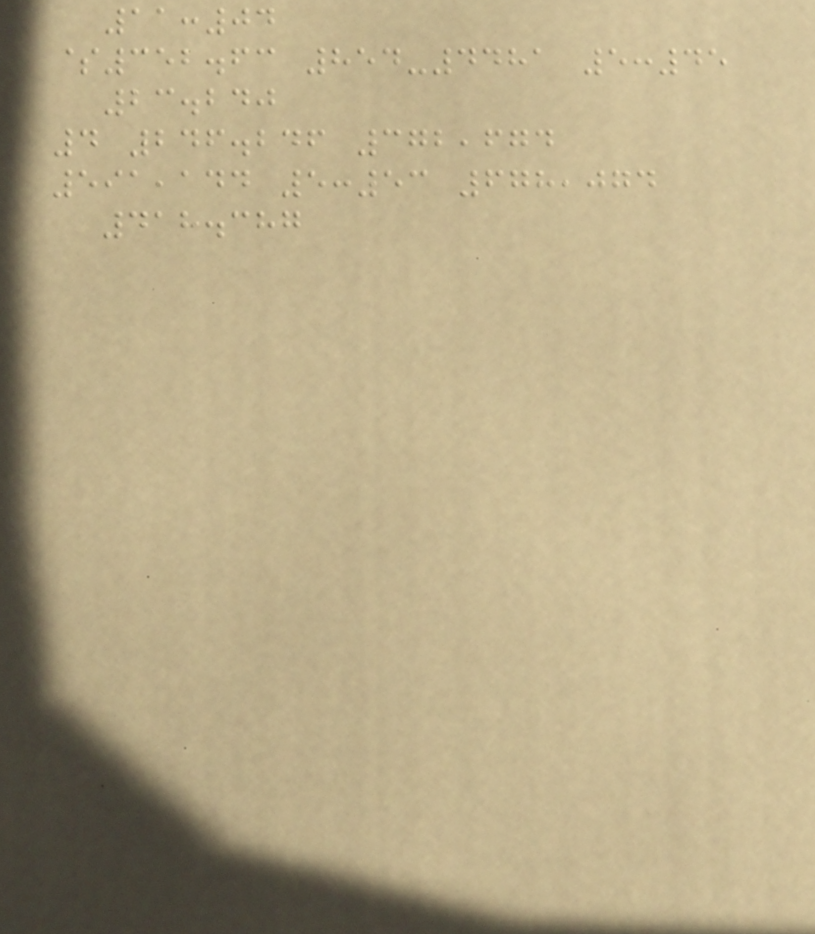11:04
$352.63 854-4481 5:45
23.240
4 246.246 372,674
591,144 5:53 678,074
418.387
